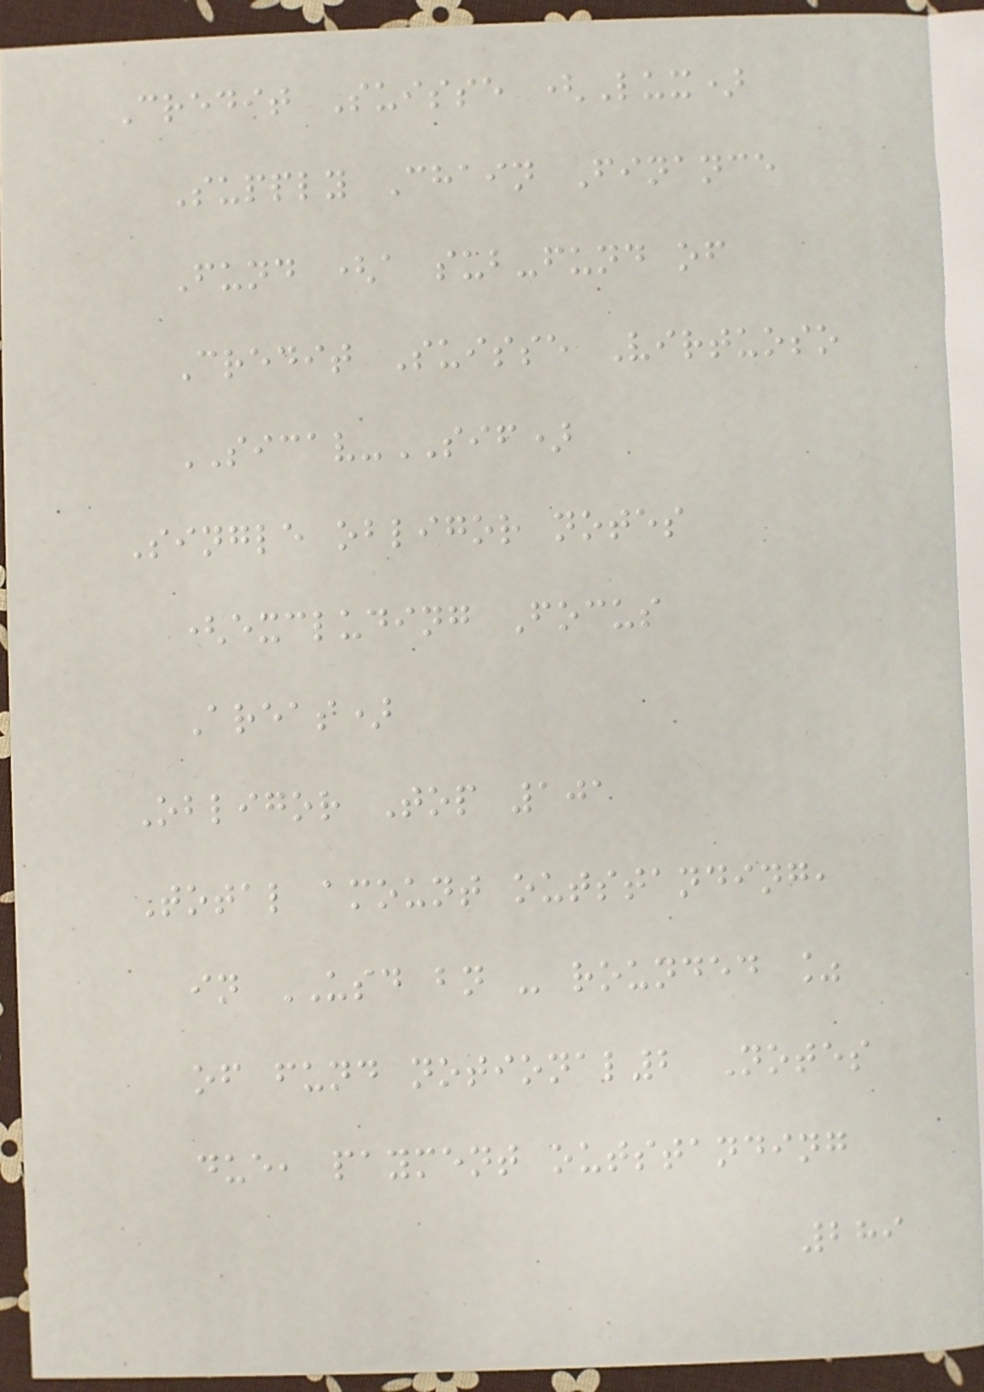Credit Suisse (Lux)
Supply Chain Finance
Fund (a sub-fund of
Credit Suisse Virtuoso
SICAV-SIF)
Single obligor notes
(excluding Focus
Areas)
Obligor Top 101
Total amount outstanding,
in USD bn - rounded %
of fund notional2 Notes
due, payment outstanding
289
